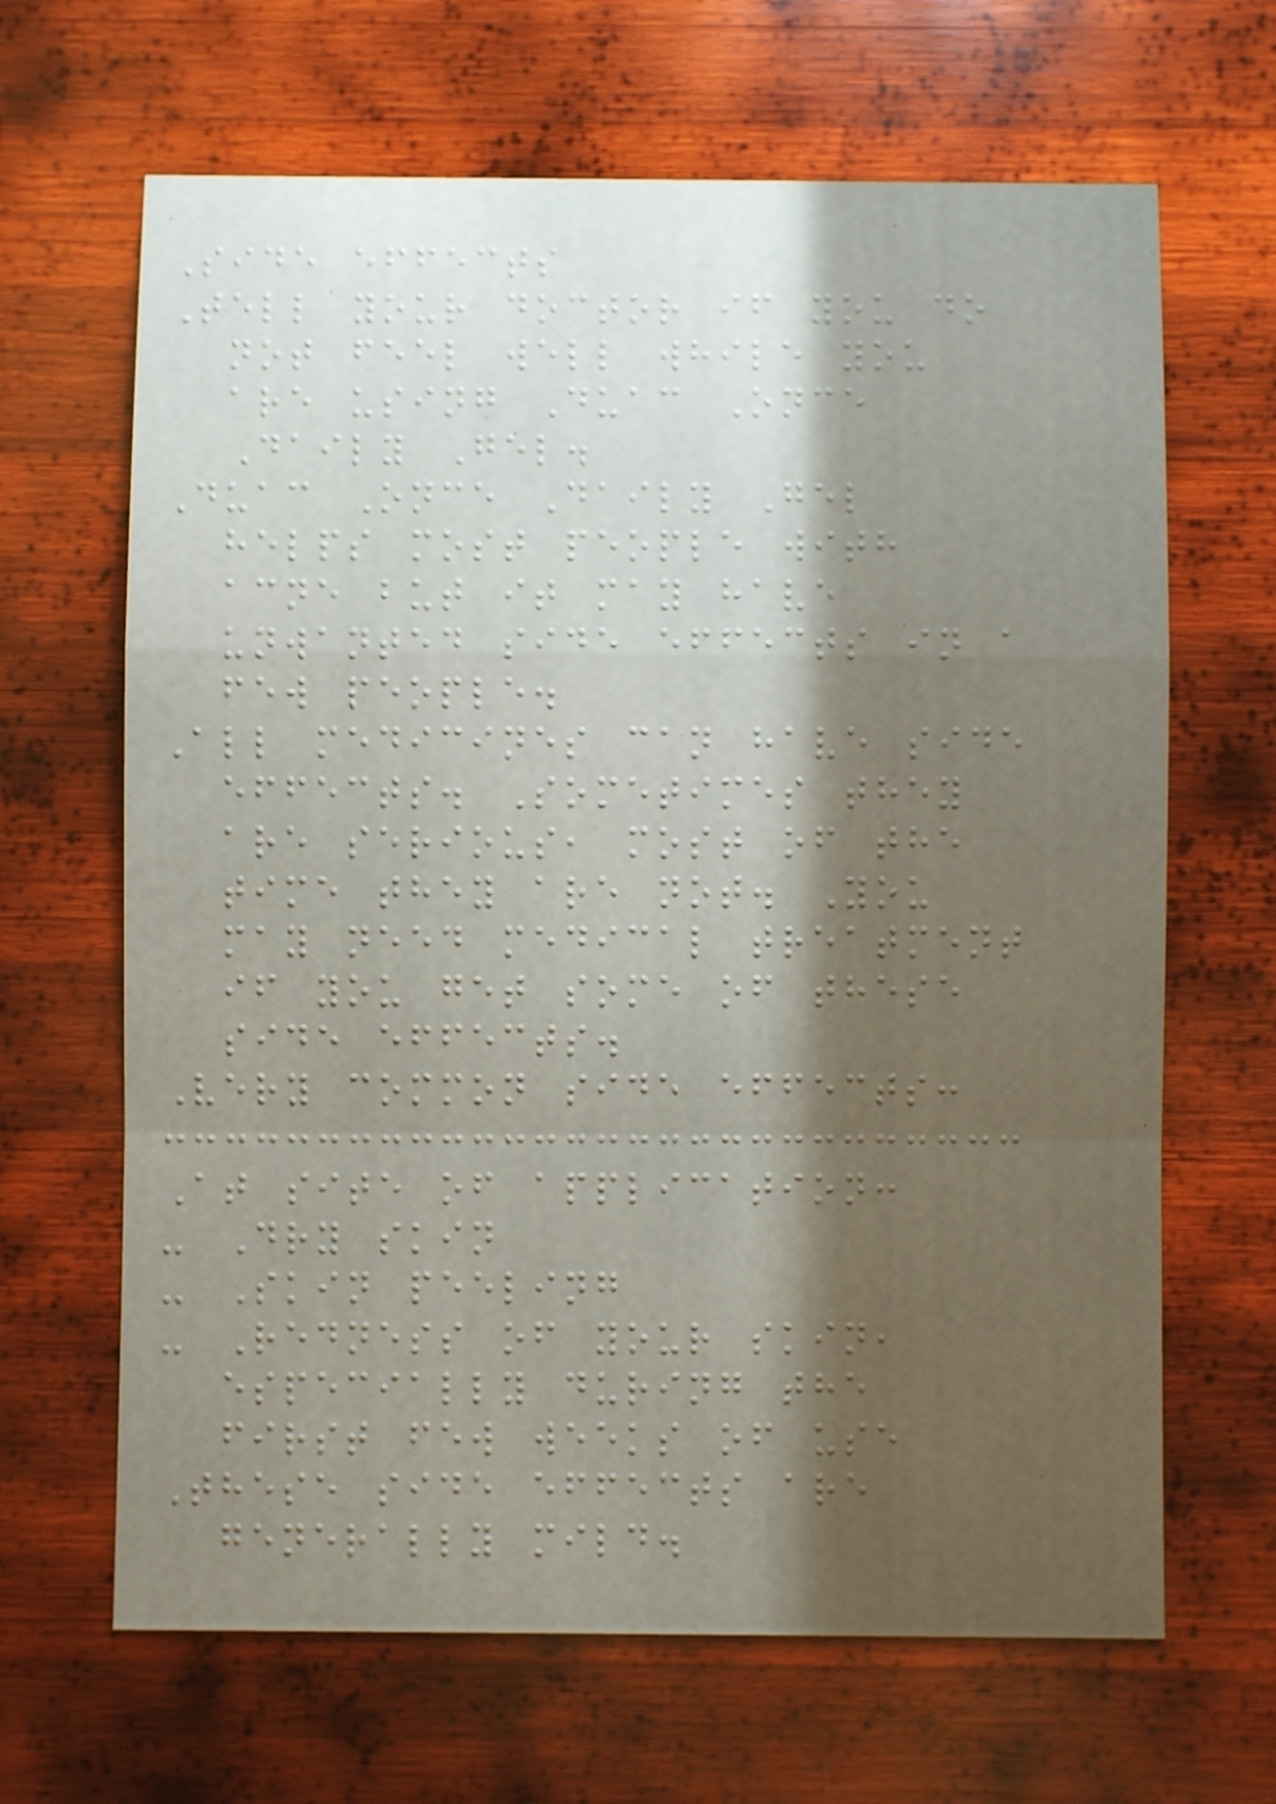Side effects
Tell your doctor if you do
not feel well while you
are using Duac Once
Daily Gel.
Duac Once Daily Gel
helps most people with
acne but it may have
unwanted side effects in a
few people.
All medicines can have side
effects. Sometimes they
are serious, most of the
time they are not. You
may need medical treatment
if you get some of these
side effects.
Very common side effects:
At site of application:
- Dry skin
- Skin peeling
- Redness of your skin,
especially during the
first few weeks of use
These side effects are
generally mild.
